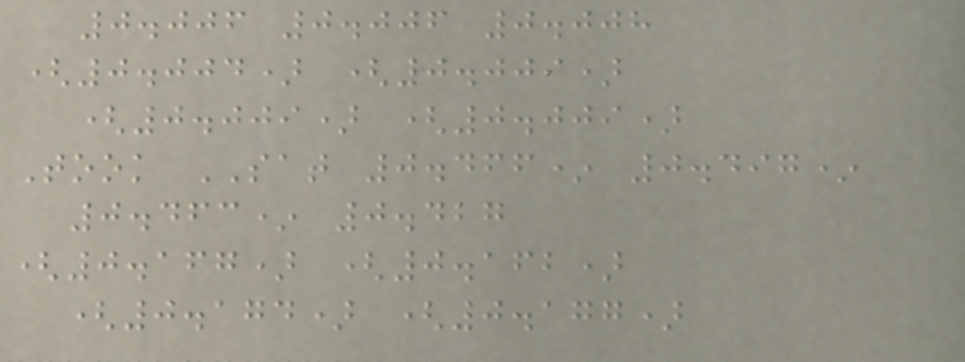0.006 0.006 0.008
(0.004) (0.009)
(0.009) (0.009)
Took SAT 0.466* 0.497*
0.463* 0.427
(0.167) (0.162)
(0.174) (0.177)
